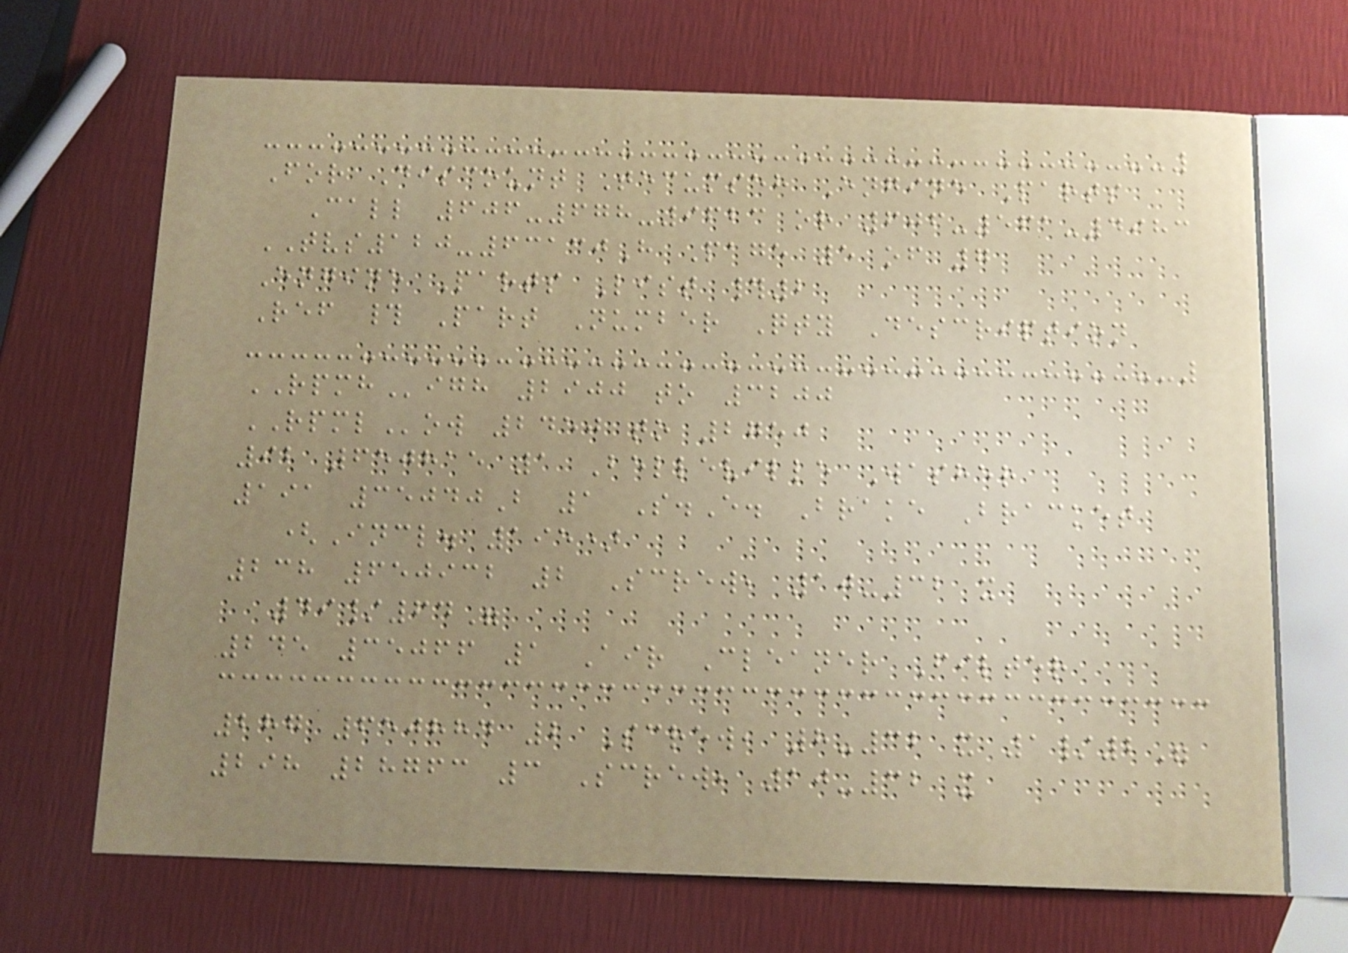For Discount Tecumseh Engine Parts
Call 606-678-9623 or 606-561-4983
TVS120-63130H Page 5 of 7
Engine Parts List #2
Ref # Part Number Qty Description
RPMHigh 2900 to 3200
RPMLow 2450 to 2750
92 650815 1 Belleville Washer
191 35040B 1 S.E. Brake Bracket
(Incl. 195)
238 650932 2 Screw, 10-32 x
49/64"
245 35066 1 Air Cleaner Filter
287 650884 2 Screw, 8-32 x 1/2"
298 28763 3 Screw, 10-32 x
